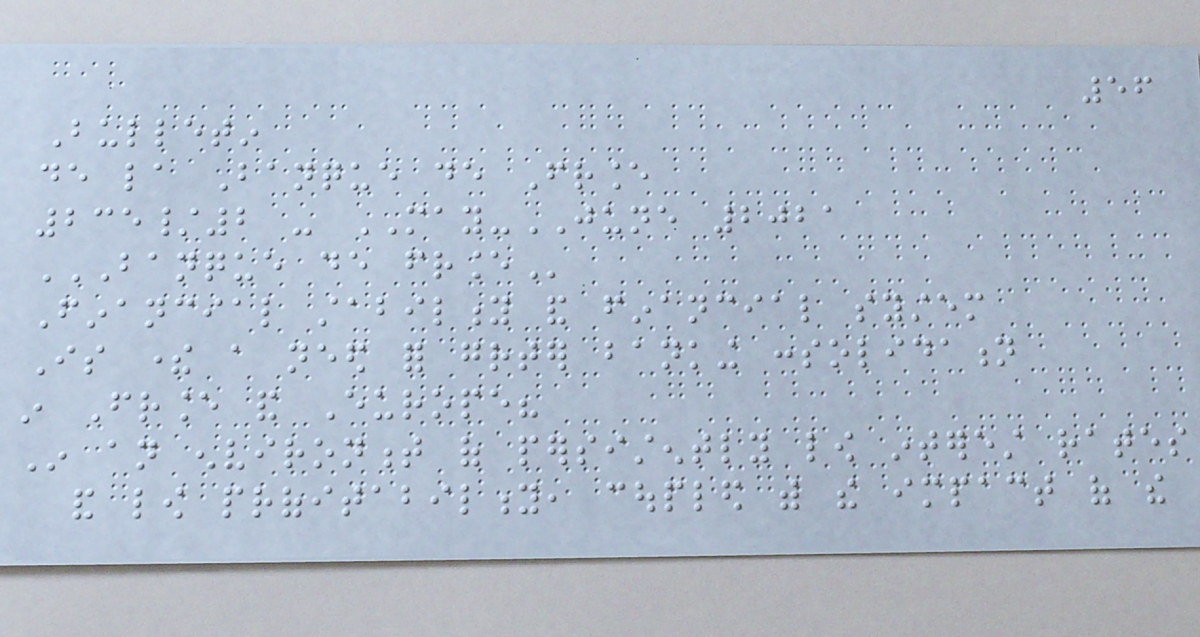56
Bulletin
de la Banque de France
235/2 - MAY-JUNE 2021
BANQUE DE FRANCE
Financial stability and financial system
Is there a need for greater banking consolidation
in France and Europe?
In an environment of persistently low interest rates
and low profitability, coupled with the impact of the
